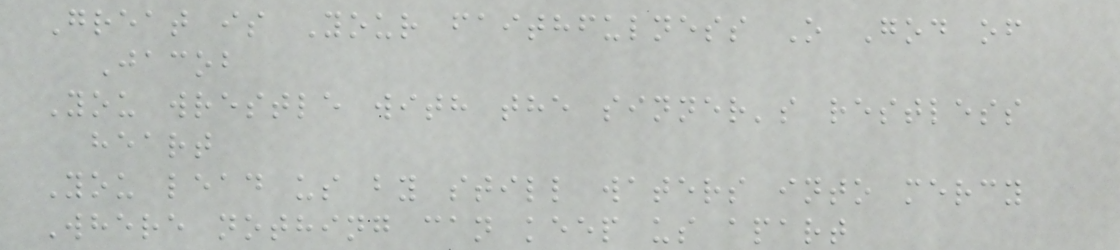Great is Your faithfulness O God of
Jacob
You wrestle with the sinner's restless
heart
You lead us by still waters into mercy
Where nothing can keep us apart
